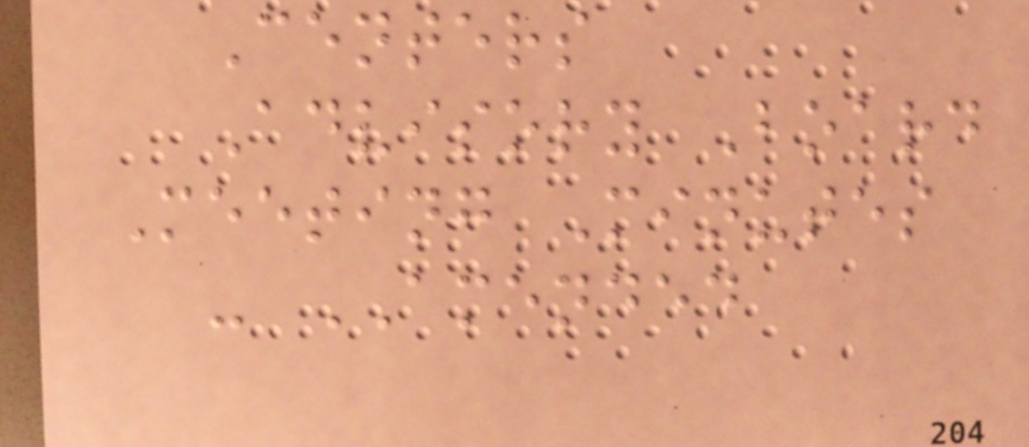Centers
Advisory Board
Meeting Minutes
- AMENDED
